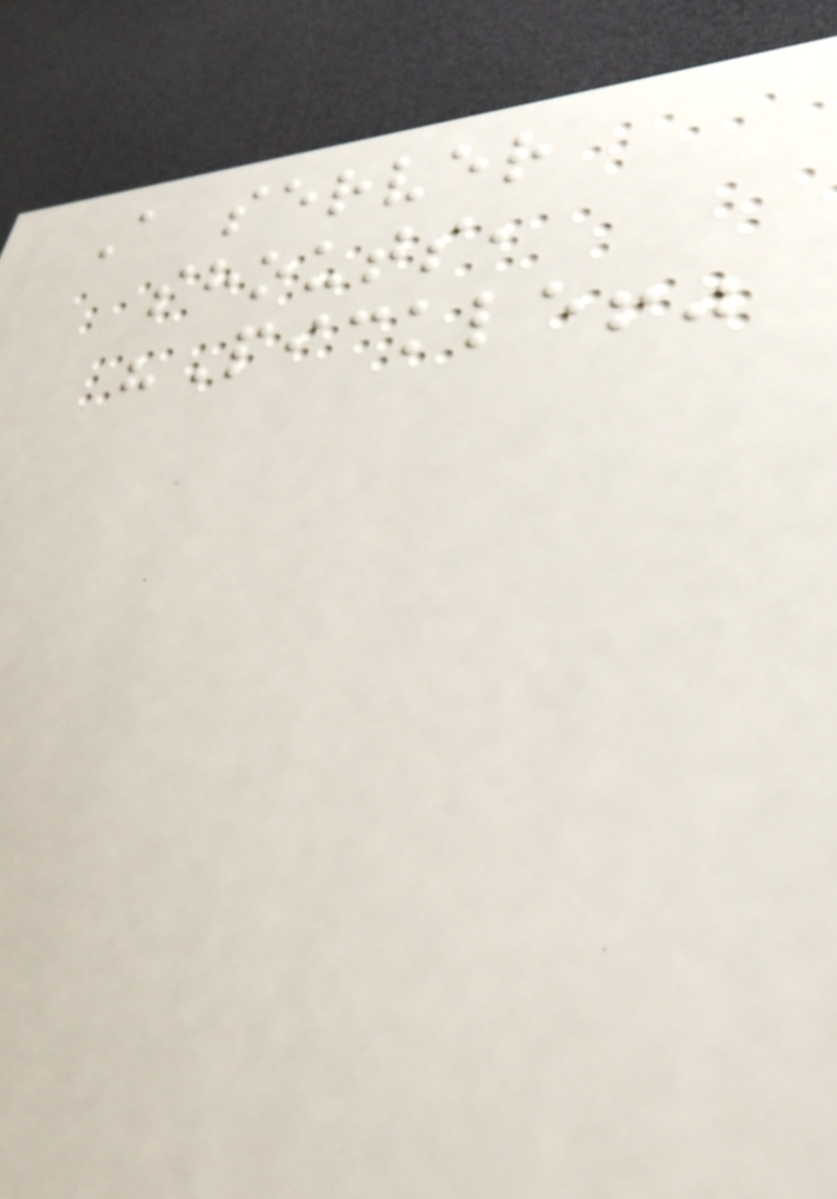A server
shouts,
"Pickle!"
